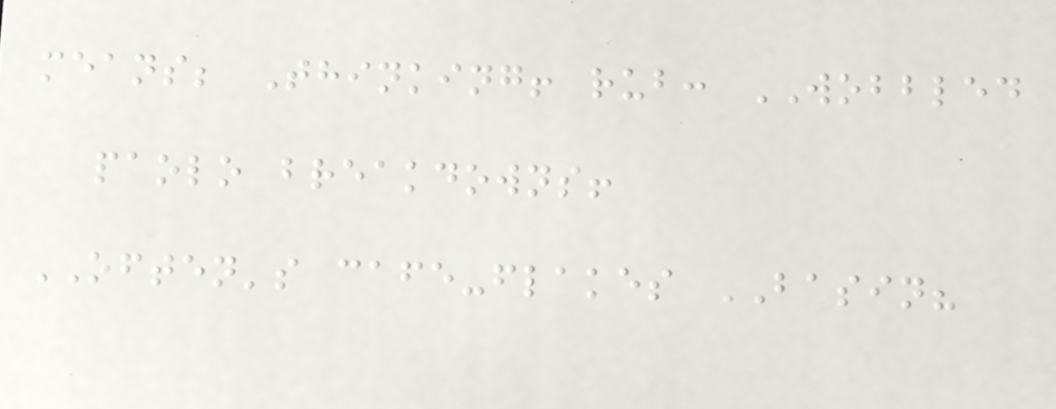means; Thinking! rub: WOBBLED
paolo breakdowns!
OFTEN's cafe-flakes BASIN?
